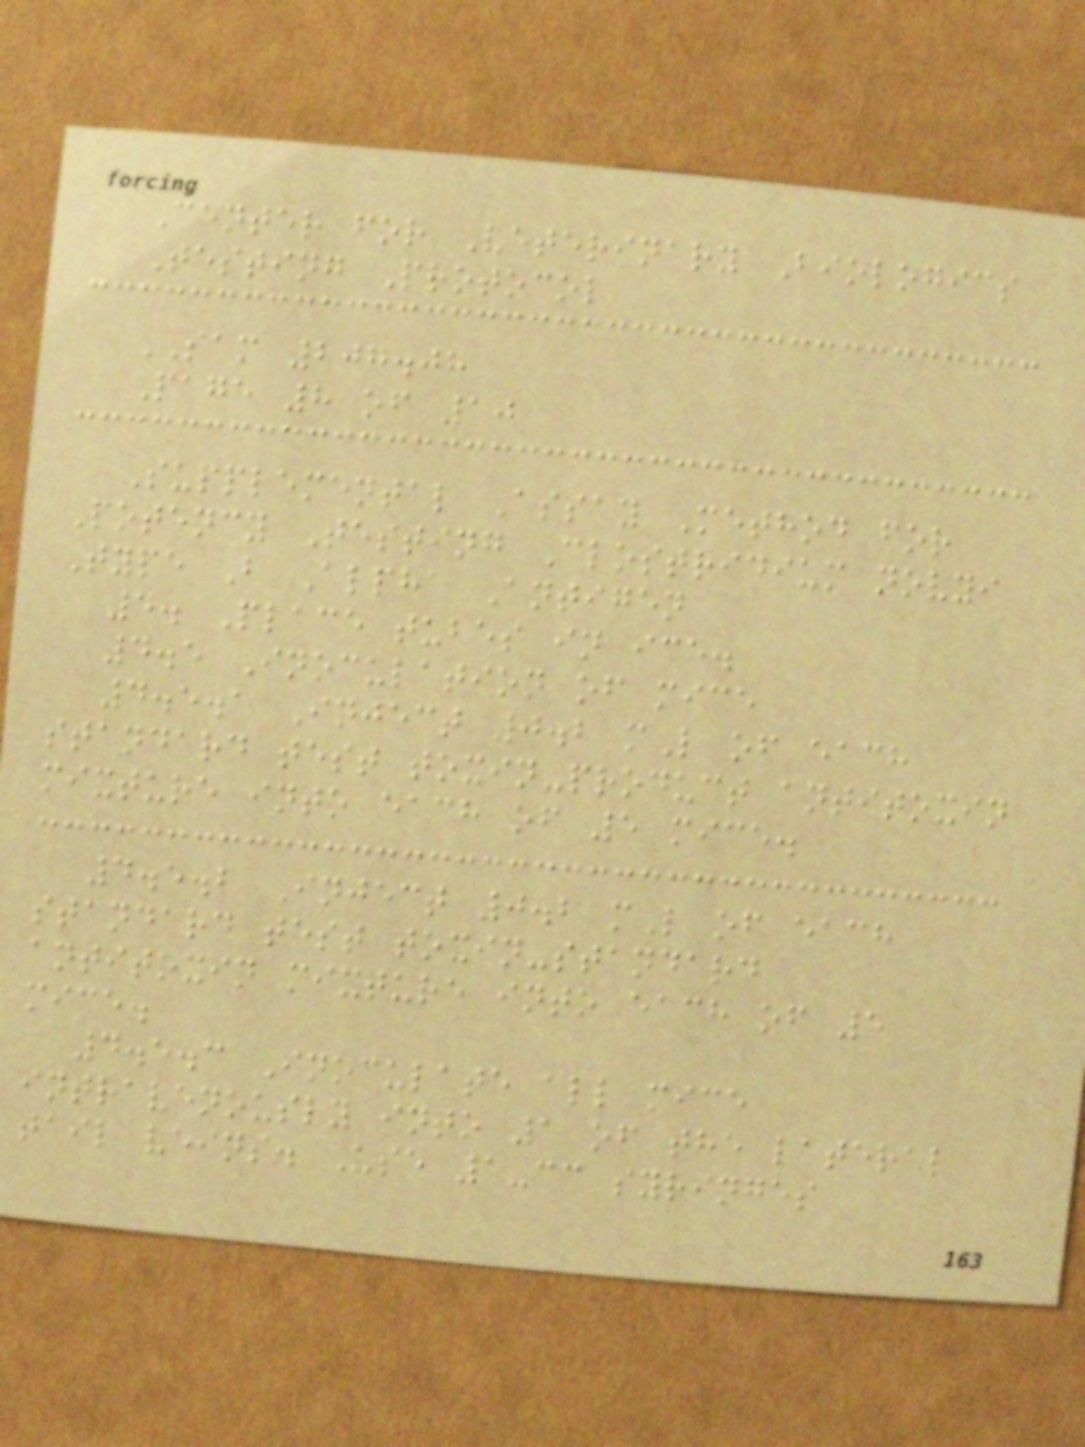Center for Veterinary Biologics
Testing Protocol
SAM 207.08
Page 8 of 10
Supplemental Assay Method for
Potency Testing Clostridium novyi
Type B Alpha Antigen
4. Place tubes in ice.
4.5 Inoculation of mice
4.5.1 Inject 0.2 mL of each
standard test toxin-product antitoxin
mixture into each of 5 mice.
4.5.2 Inject 0.2 mL of each
standard test toxin-standard
antitoxin mixture into each of 5
mice.
4.5.3 Inoculate all mice
intravenously into 1 of the lateral
tail veins. Use 1-cc syringes
